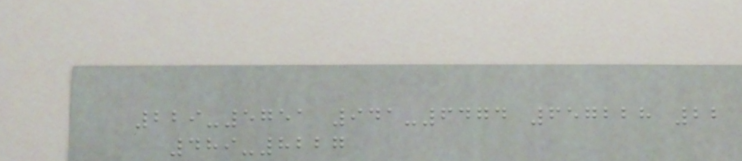229-5751 941-6474 657228 22
489-8227
